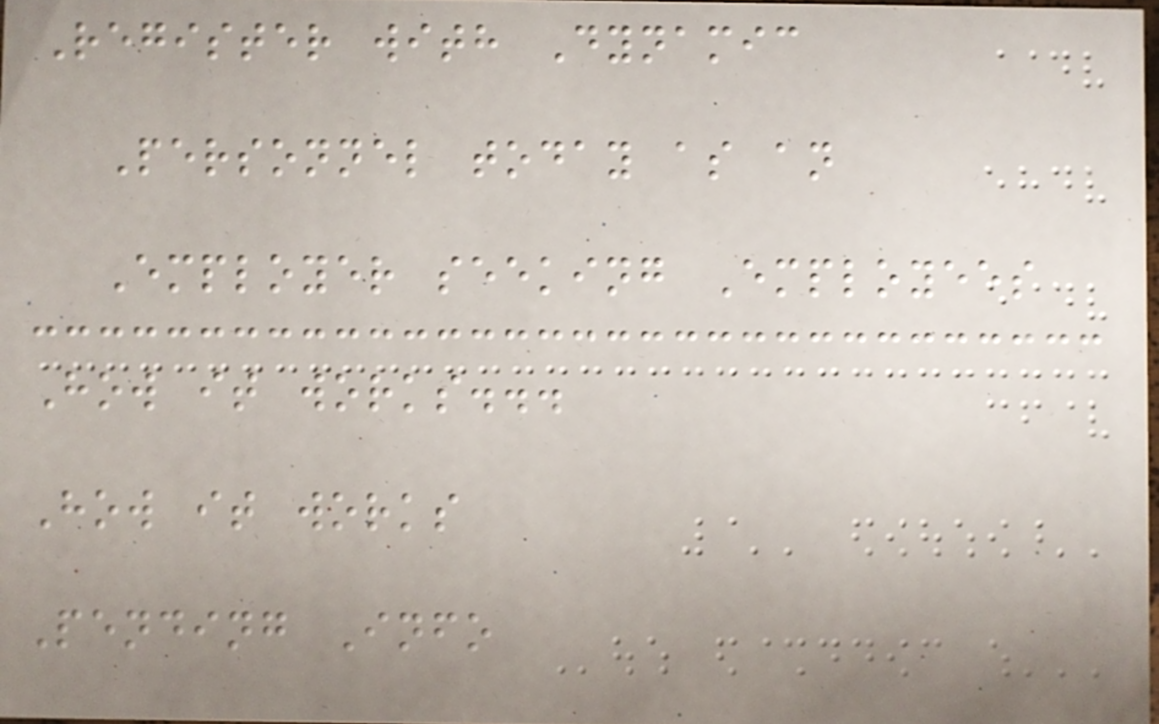Register with Dynamic
Personnel today as an
Employer seeking Employees
How it works...
How it works
Pending Info
